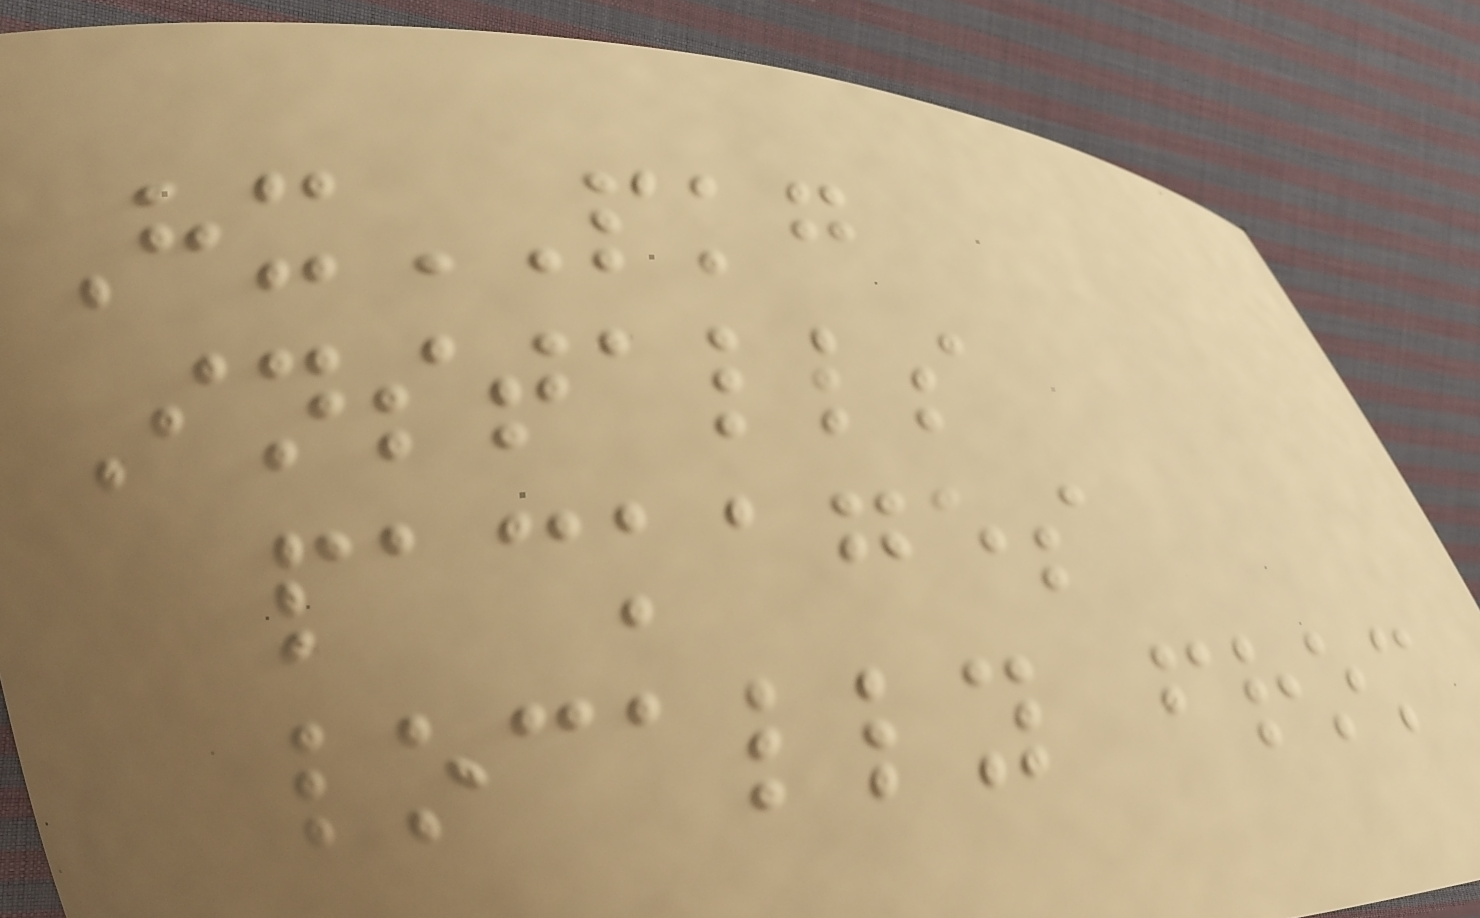HxPKG
Installs
packages
locally from
